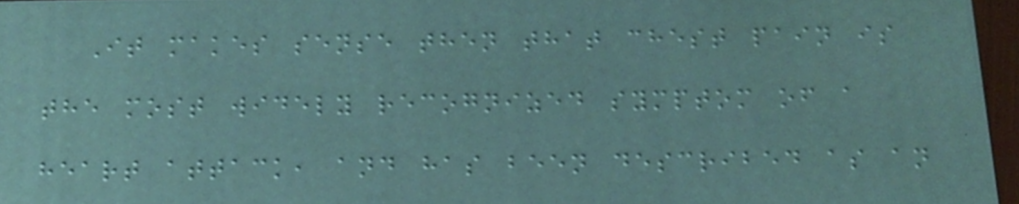It makes sense then that chest pain is
the most widely recognized symptom of a
heart attack, and has been described as an
